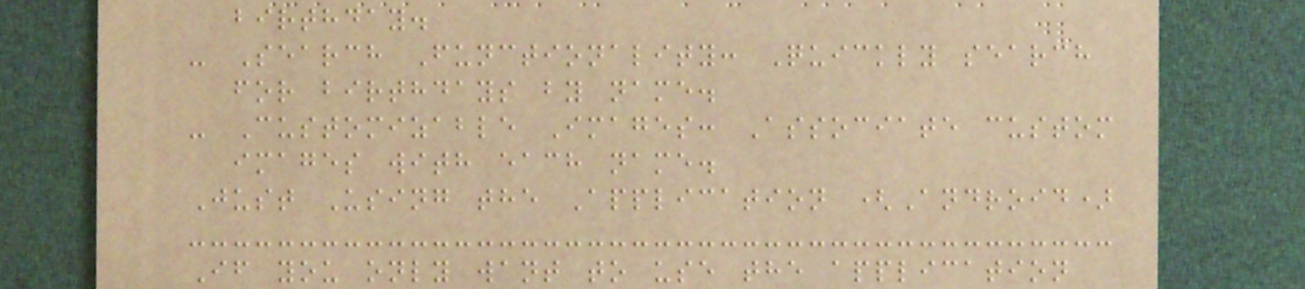birthday.
- Search Functionality: Quickly search
for birthdays by name.
- Customizable Images: Associate custom
images with each name.
Just Using the Application (Android)
If you only want to use the application
